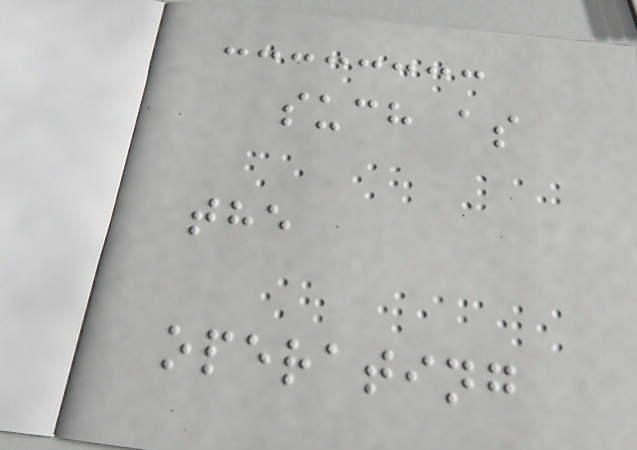such as
the
operating
